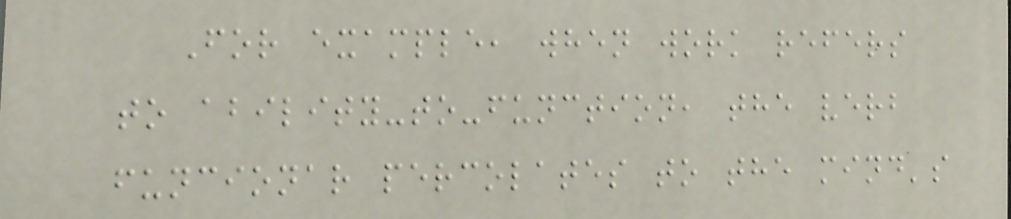For example, when work refers
to ability-to-function, the verb
funcionar percolates to the mind's
